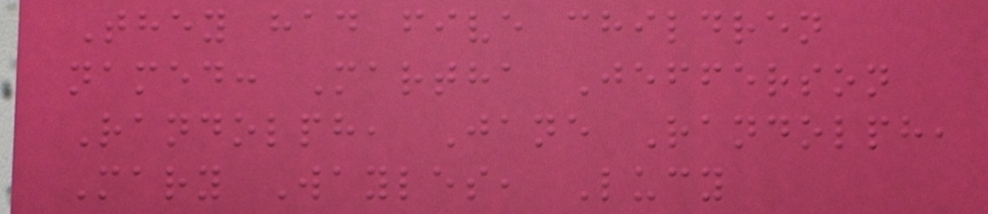They had five children
named: Martha Jefferson
Randolph, Jane Randolph,
Mary Wayles, Lucy
